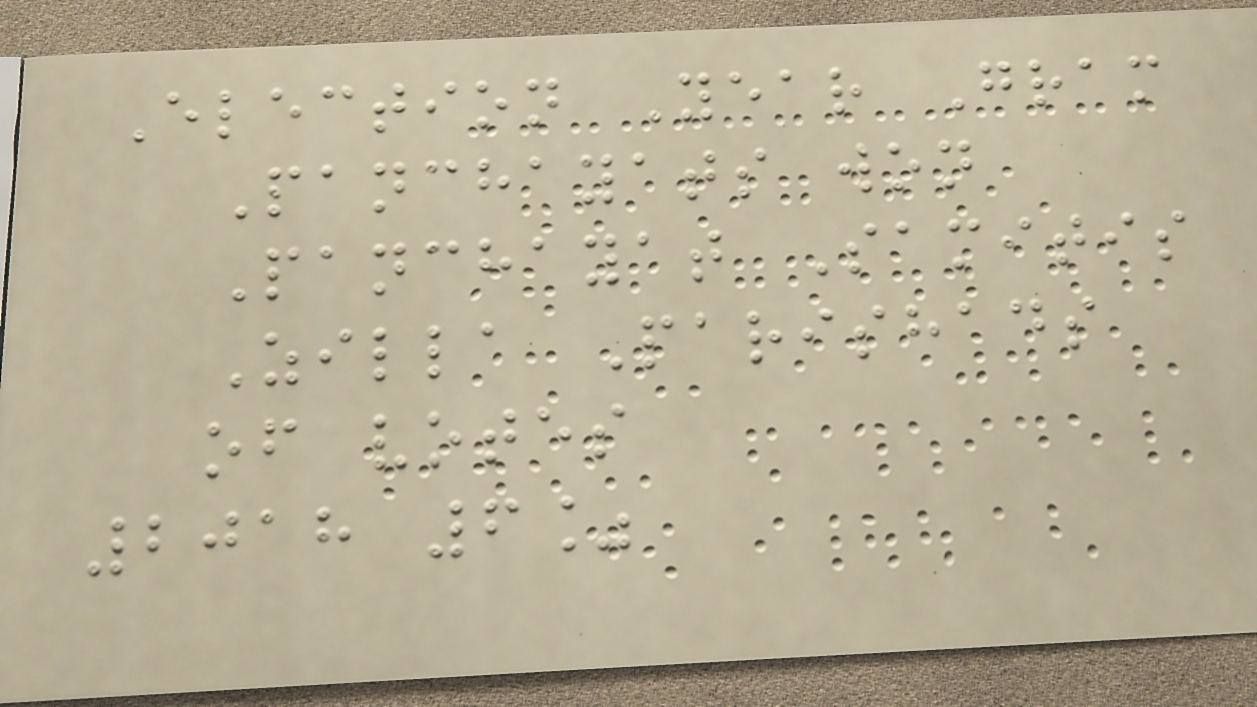Election Year Gram
Panchayats won
Panchayat Samitis
Zilla Parishads
of votes
2018 6%
